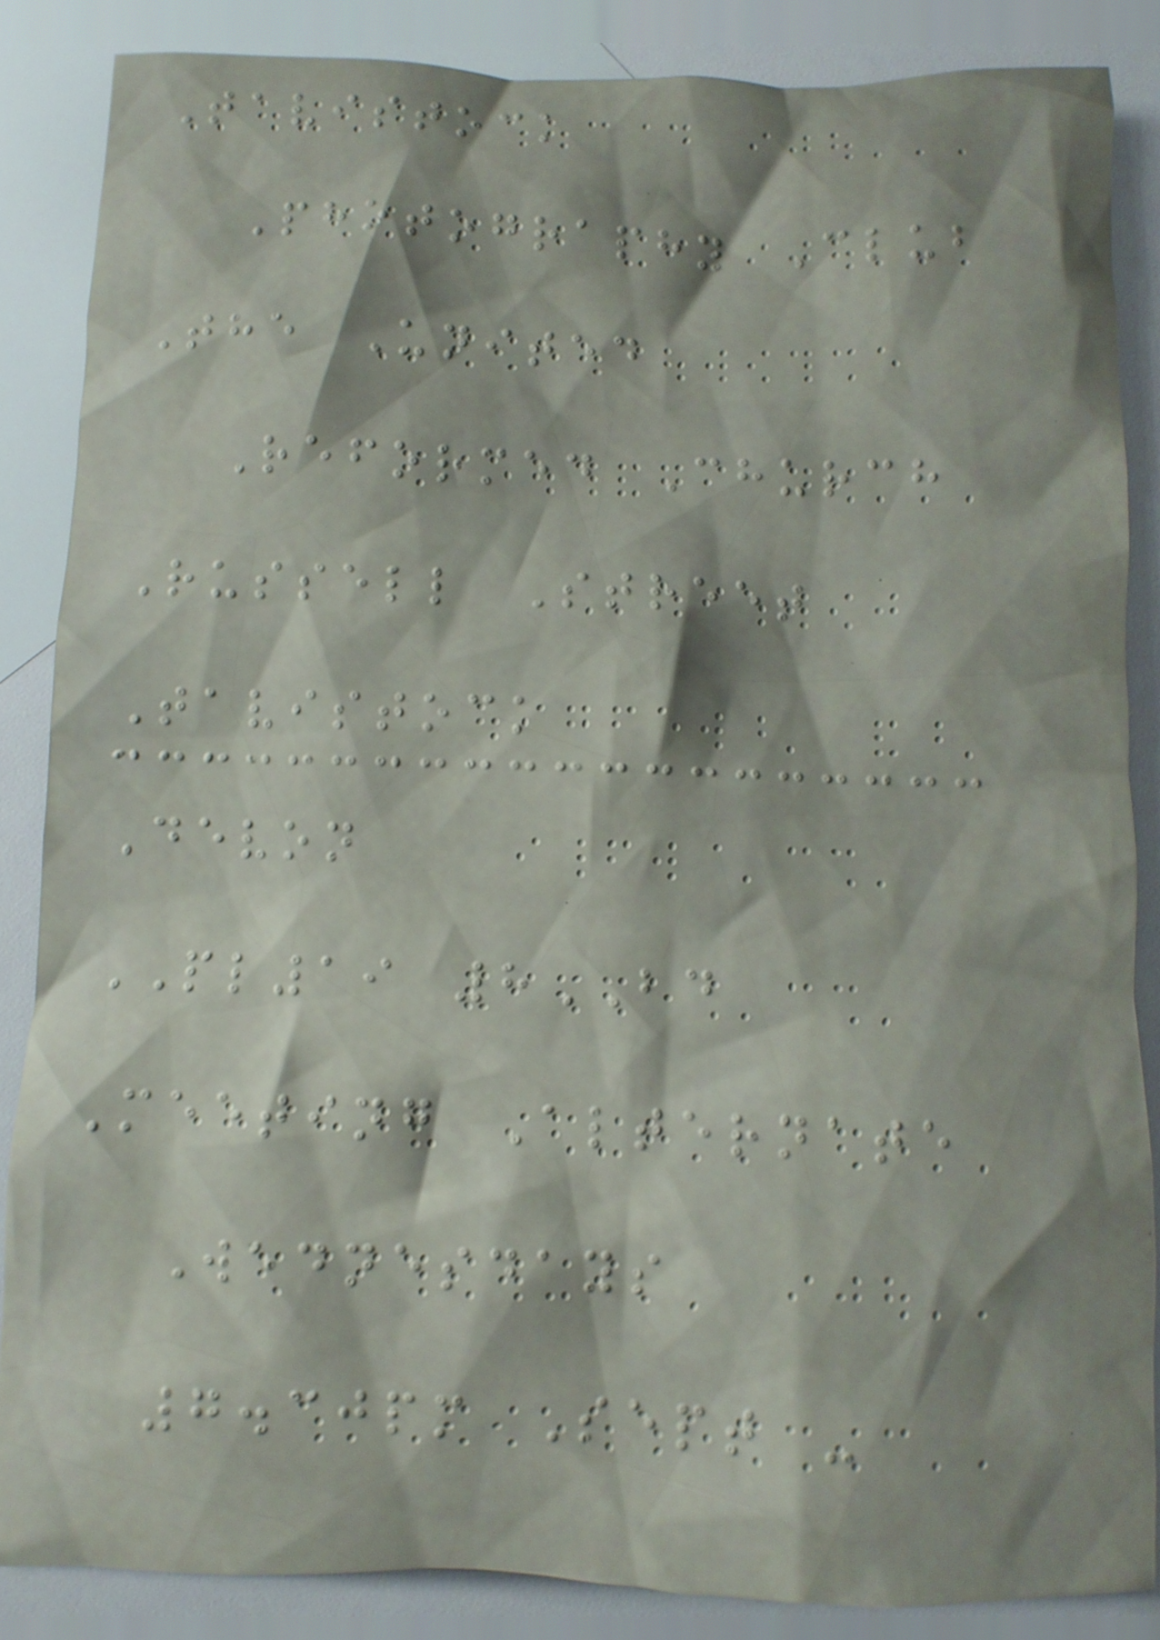Tavistock
Photography Club
The United
Reformed Church
Russell Street
Tavistock
Devon
PL19 8BD
Meeting Alternate
Wednesdays
7.30pm Sept -
